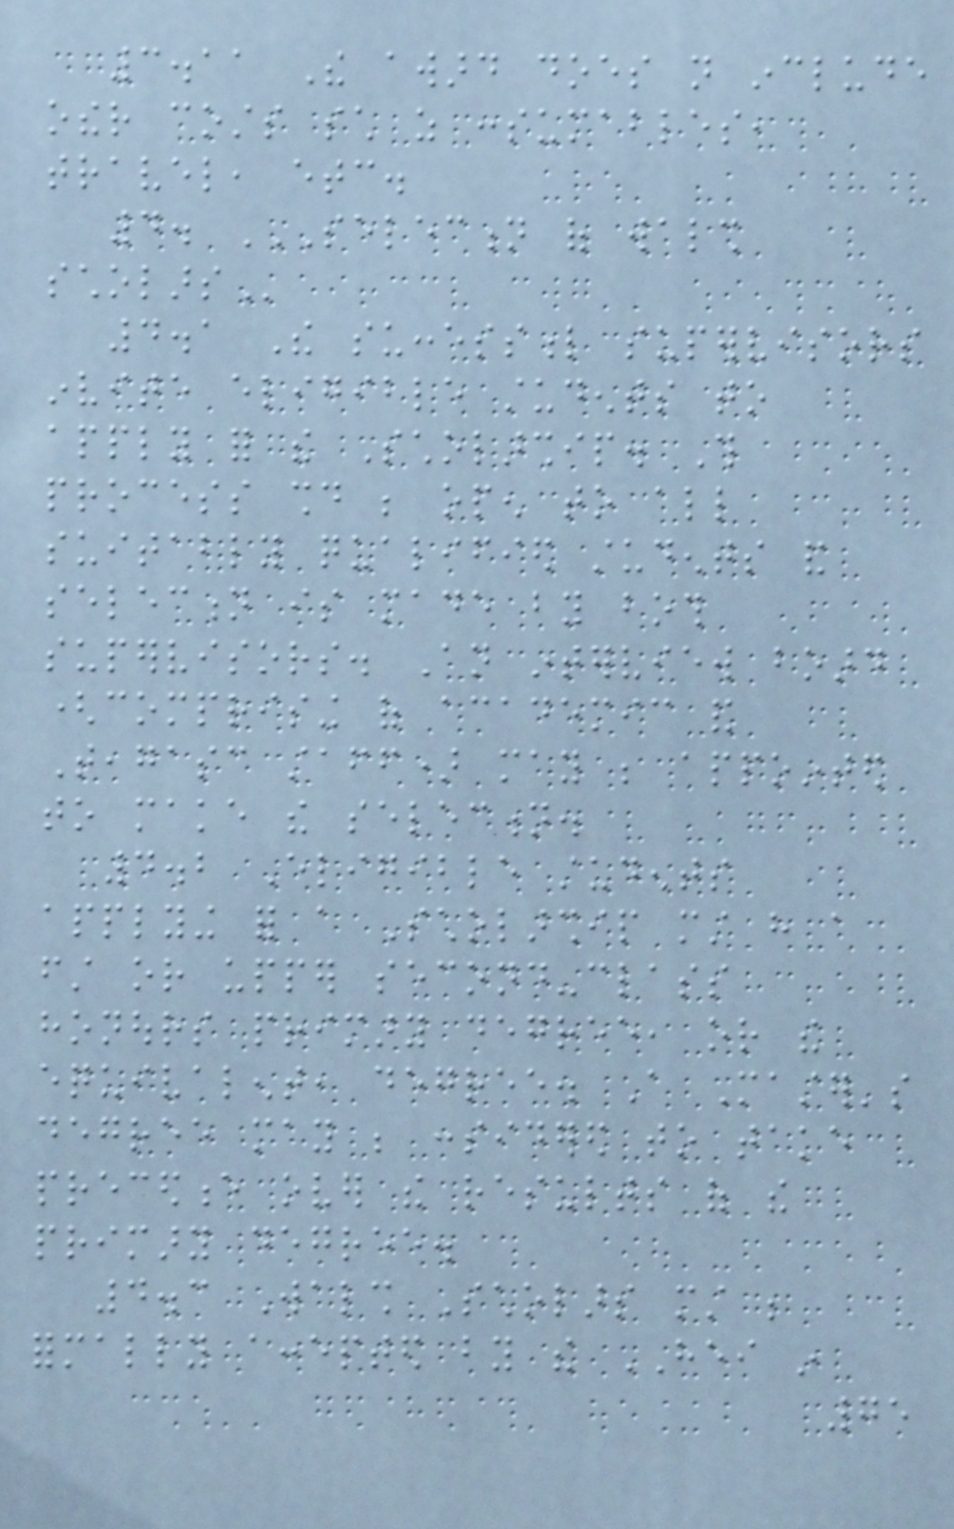3.11 The award does not include
other costs such as consumables,
travel, etc.
4. SELECTION OF WALSH
SCHOLARS
4.1 The successful supervisors
invite eligible students to
apply for the Scholarship. This
process should be open to all
suitably qualified students and
selection is made by both
supervisors. An interview board
(comprising of academic and
Teagasc staff) may be appointed
to make the selection.
4.2 Eligible students
applying for a Scholarship must have a
first or upper second-class
honours primary degree, or the
equivalent, degree. A Master's
degree may be considered to take
precedence over the results of the
primary degree.
4.3 Walsh Scholars must be
formally accepted by the HEI in
75
